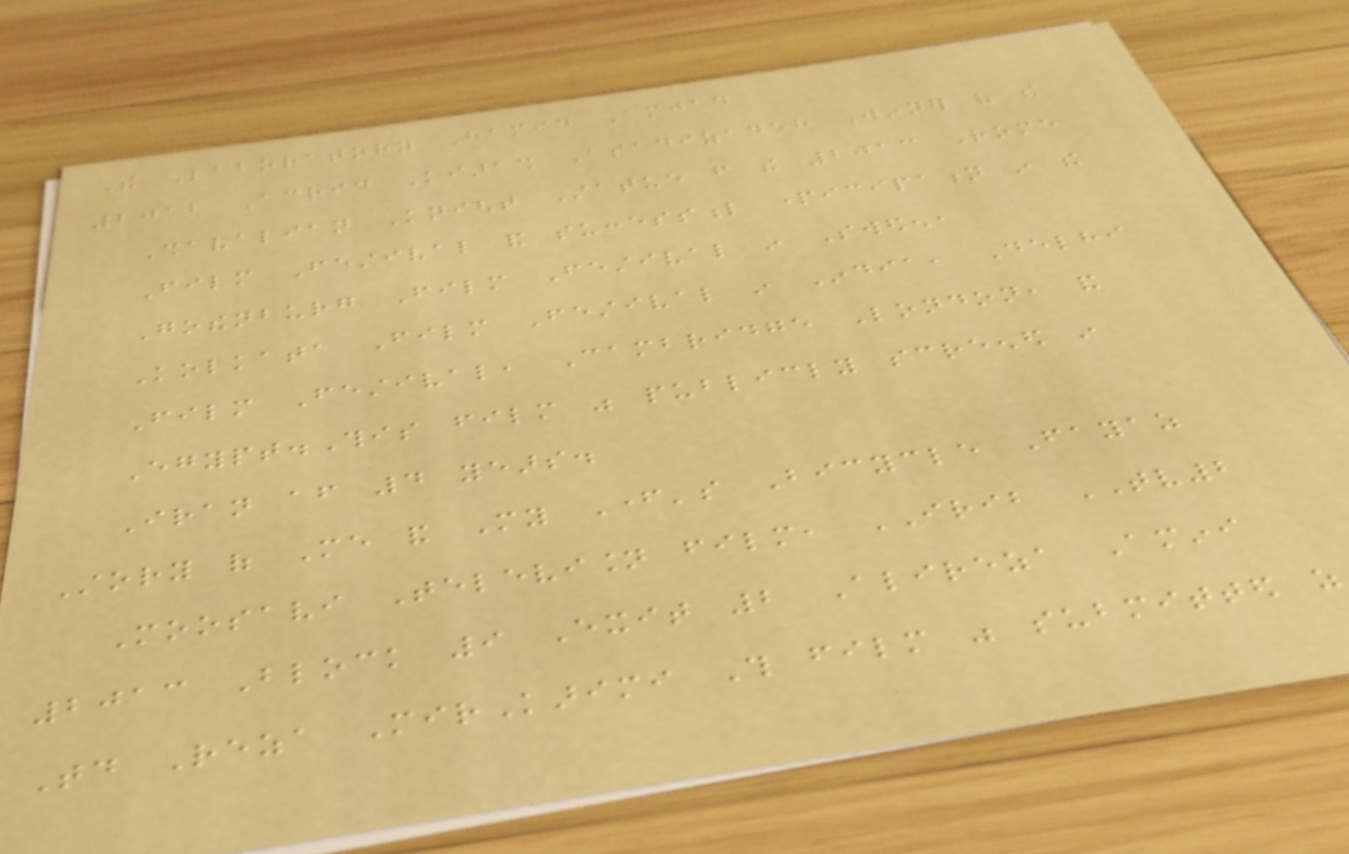The Laboratory Hamid Amjad
2012 Acrid Kiarash Asadizadeh Winner of the
Shavalian Knight Statue from the 2013 Rome
Film Festival and successful participation in the
Gothenburg Film Festival in Sweden,
Kolkata Film Festival in India, Delhi
Film Festival, Cambridge London, and
Egypt.This film was publicly screened in
Iran after 4 years.
Story of Me and My Father's Bicycle Fayaz
Moosavi Television film, IRIB TV2
2013 Block 9 Exit 2 Alireza Amini
Today Reza MirKarimi This film was submitted as
